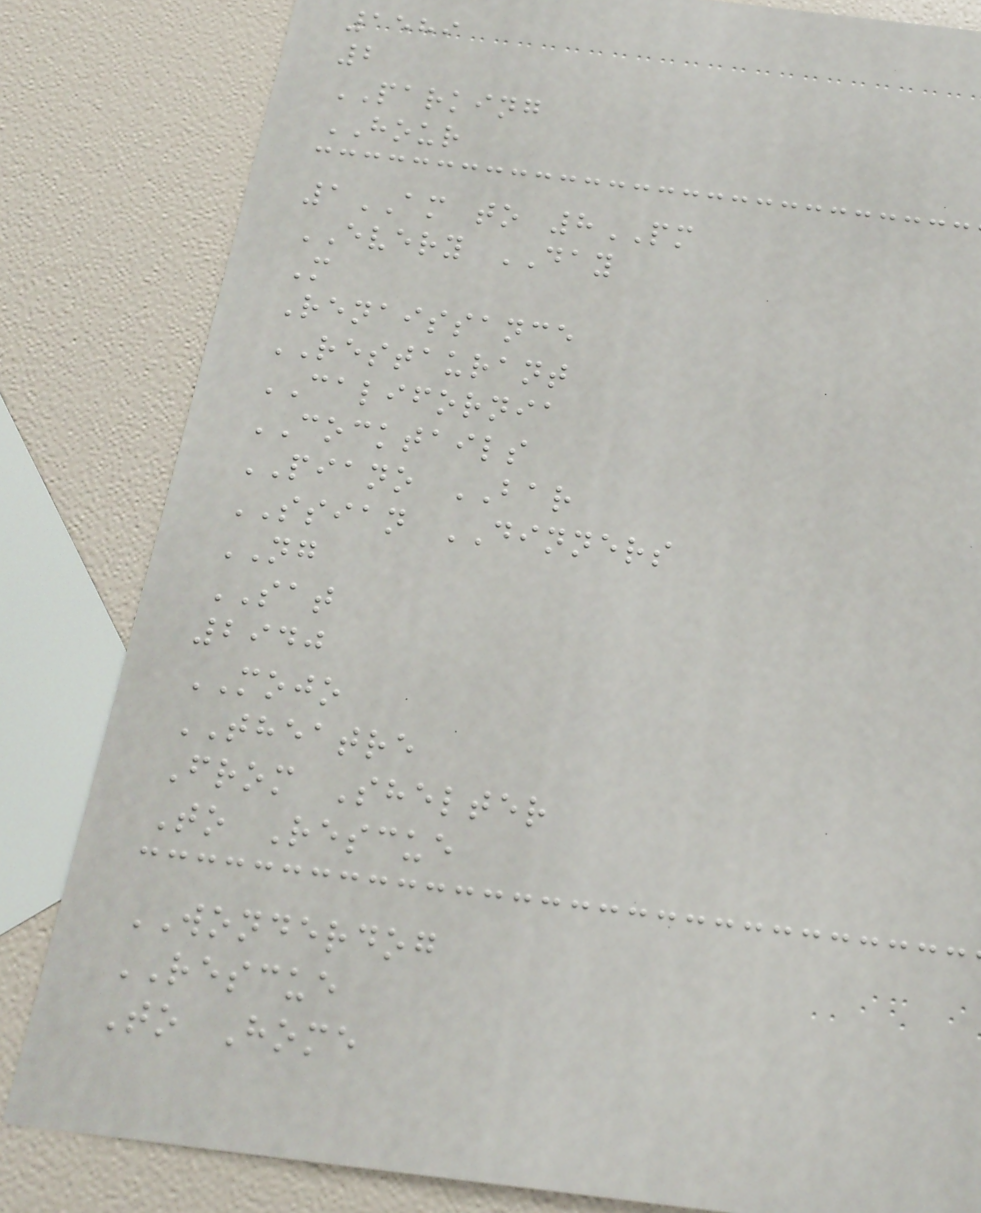1589
2
PARKING
HOUR
1AM to 8PM
EVERY DAY
M
Renaissance
RESTAURANT
CALIFORNIA
COCKTAILS
PIANO BAR
SSIAN DINNERS
NG
SAT
2940
MOJO
THEATRE
From Shelter
To Rescue
WONDERDOG
RESCUE
To Home
